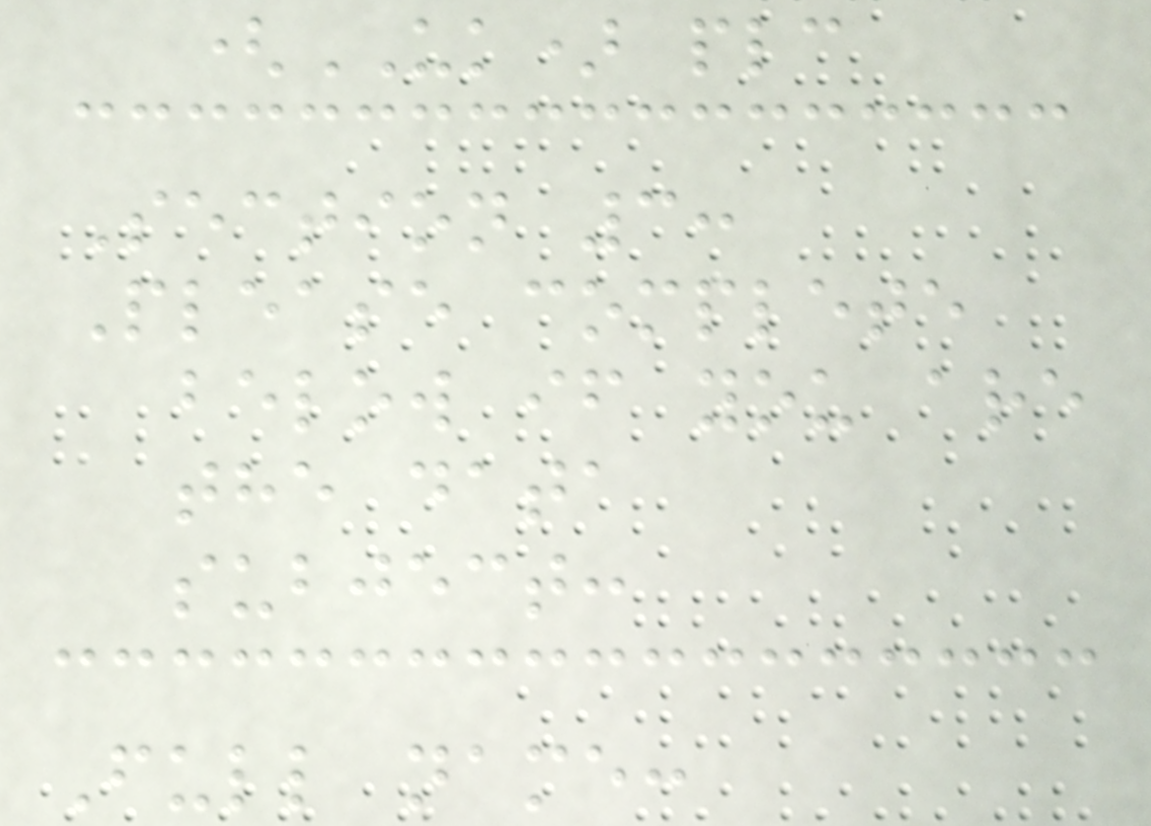(UK) plc
Section 3:
Please complete
below if you are
the data
subject:
Full name:
